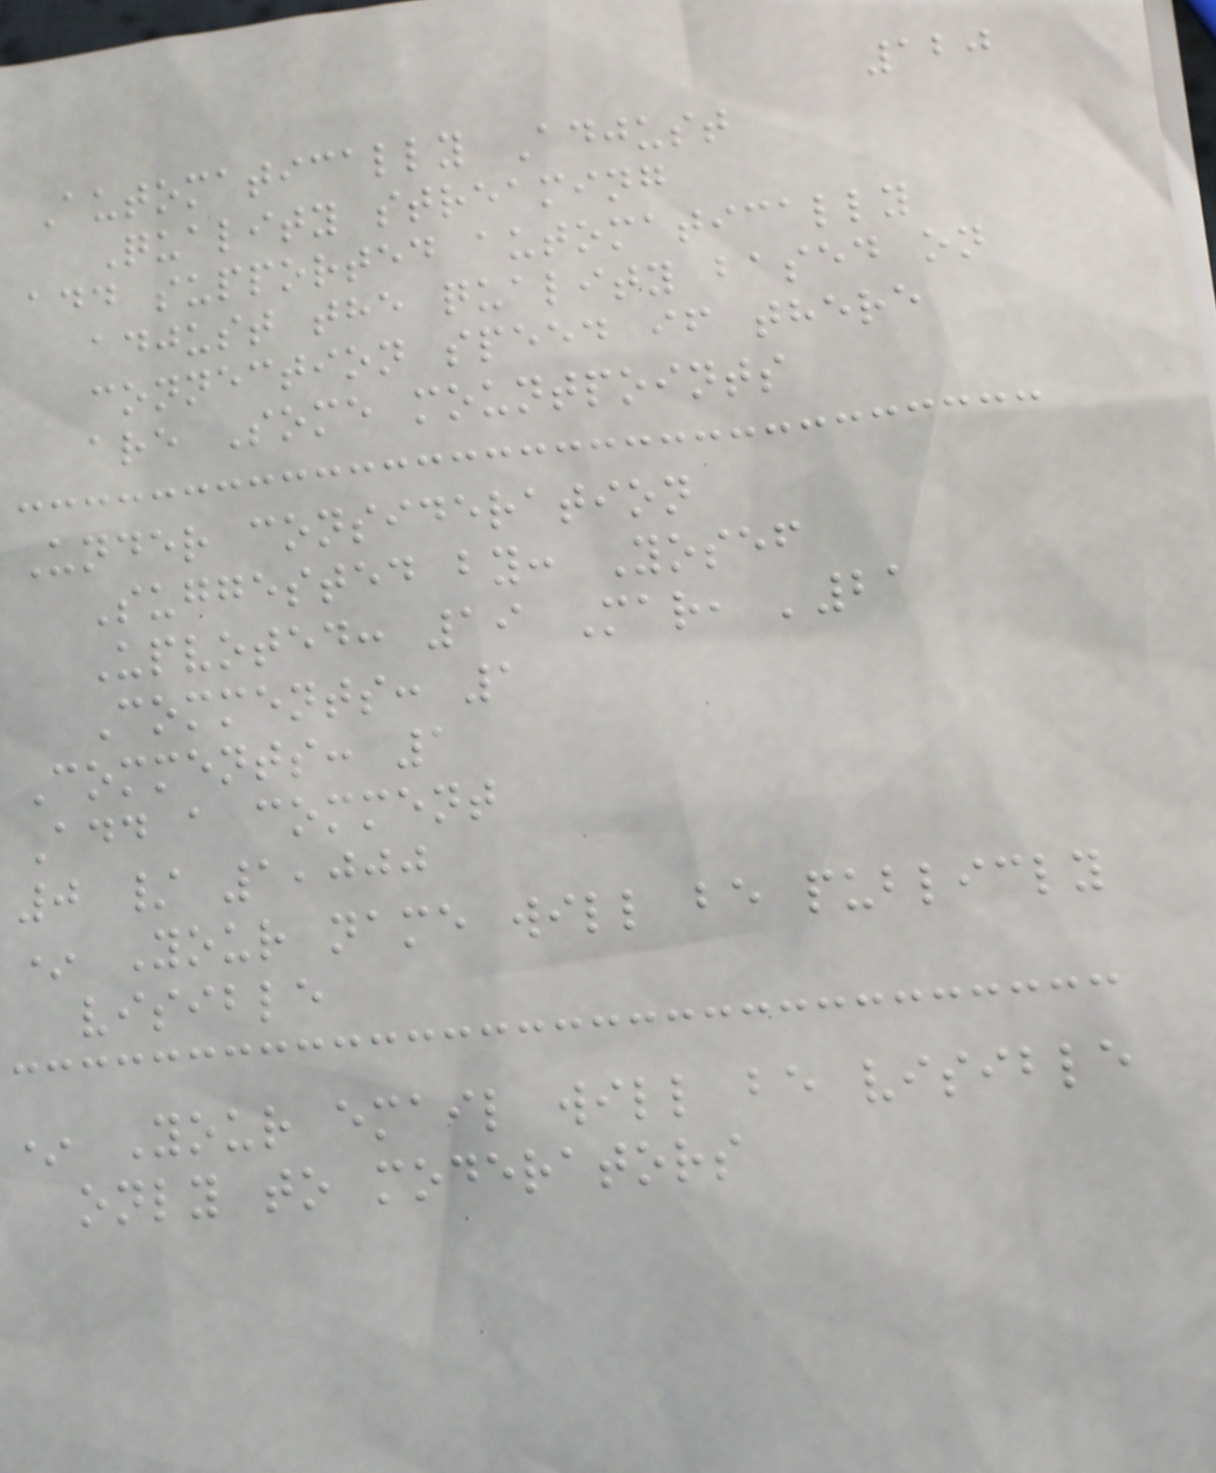120
Automatically Adjust
Quality streaming
add supported automatically
adjust the quality based on
connection speed if there
are Some mountpoints
Under consideration
Suggested by: Yosef
Upvoted: 19 Mar, '21
Comments: 1
Comments: 1
Add a comment
0 / 1,000
* Your name will be publicly
visible
* Your email will be visible
only to moderators
